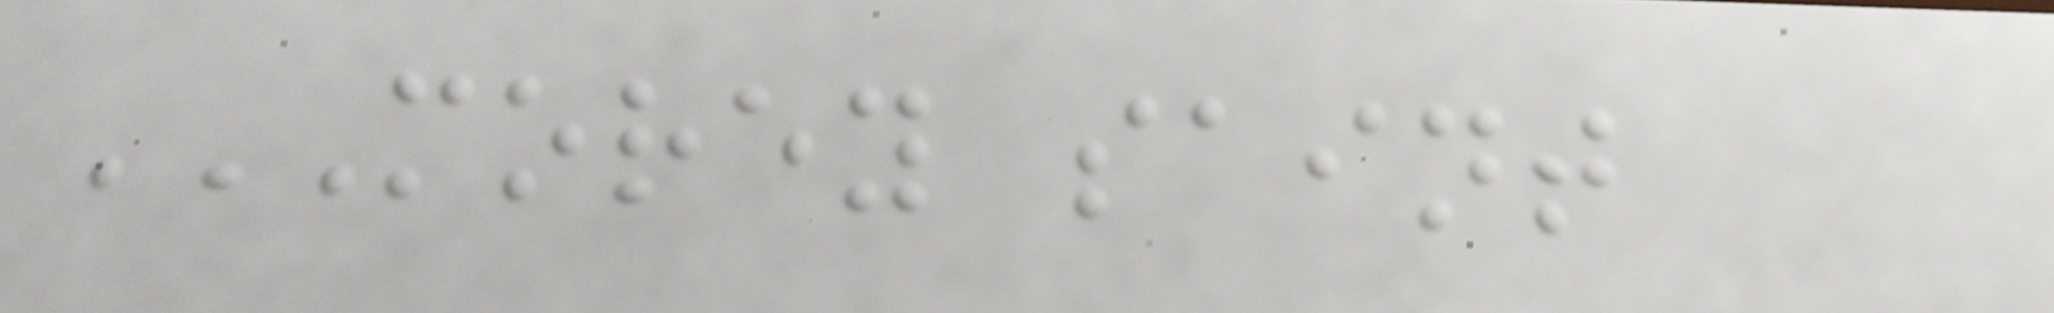MOREY SAINT
